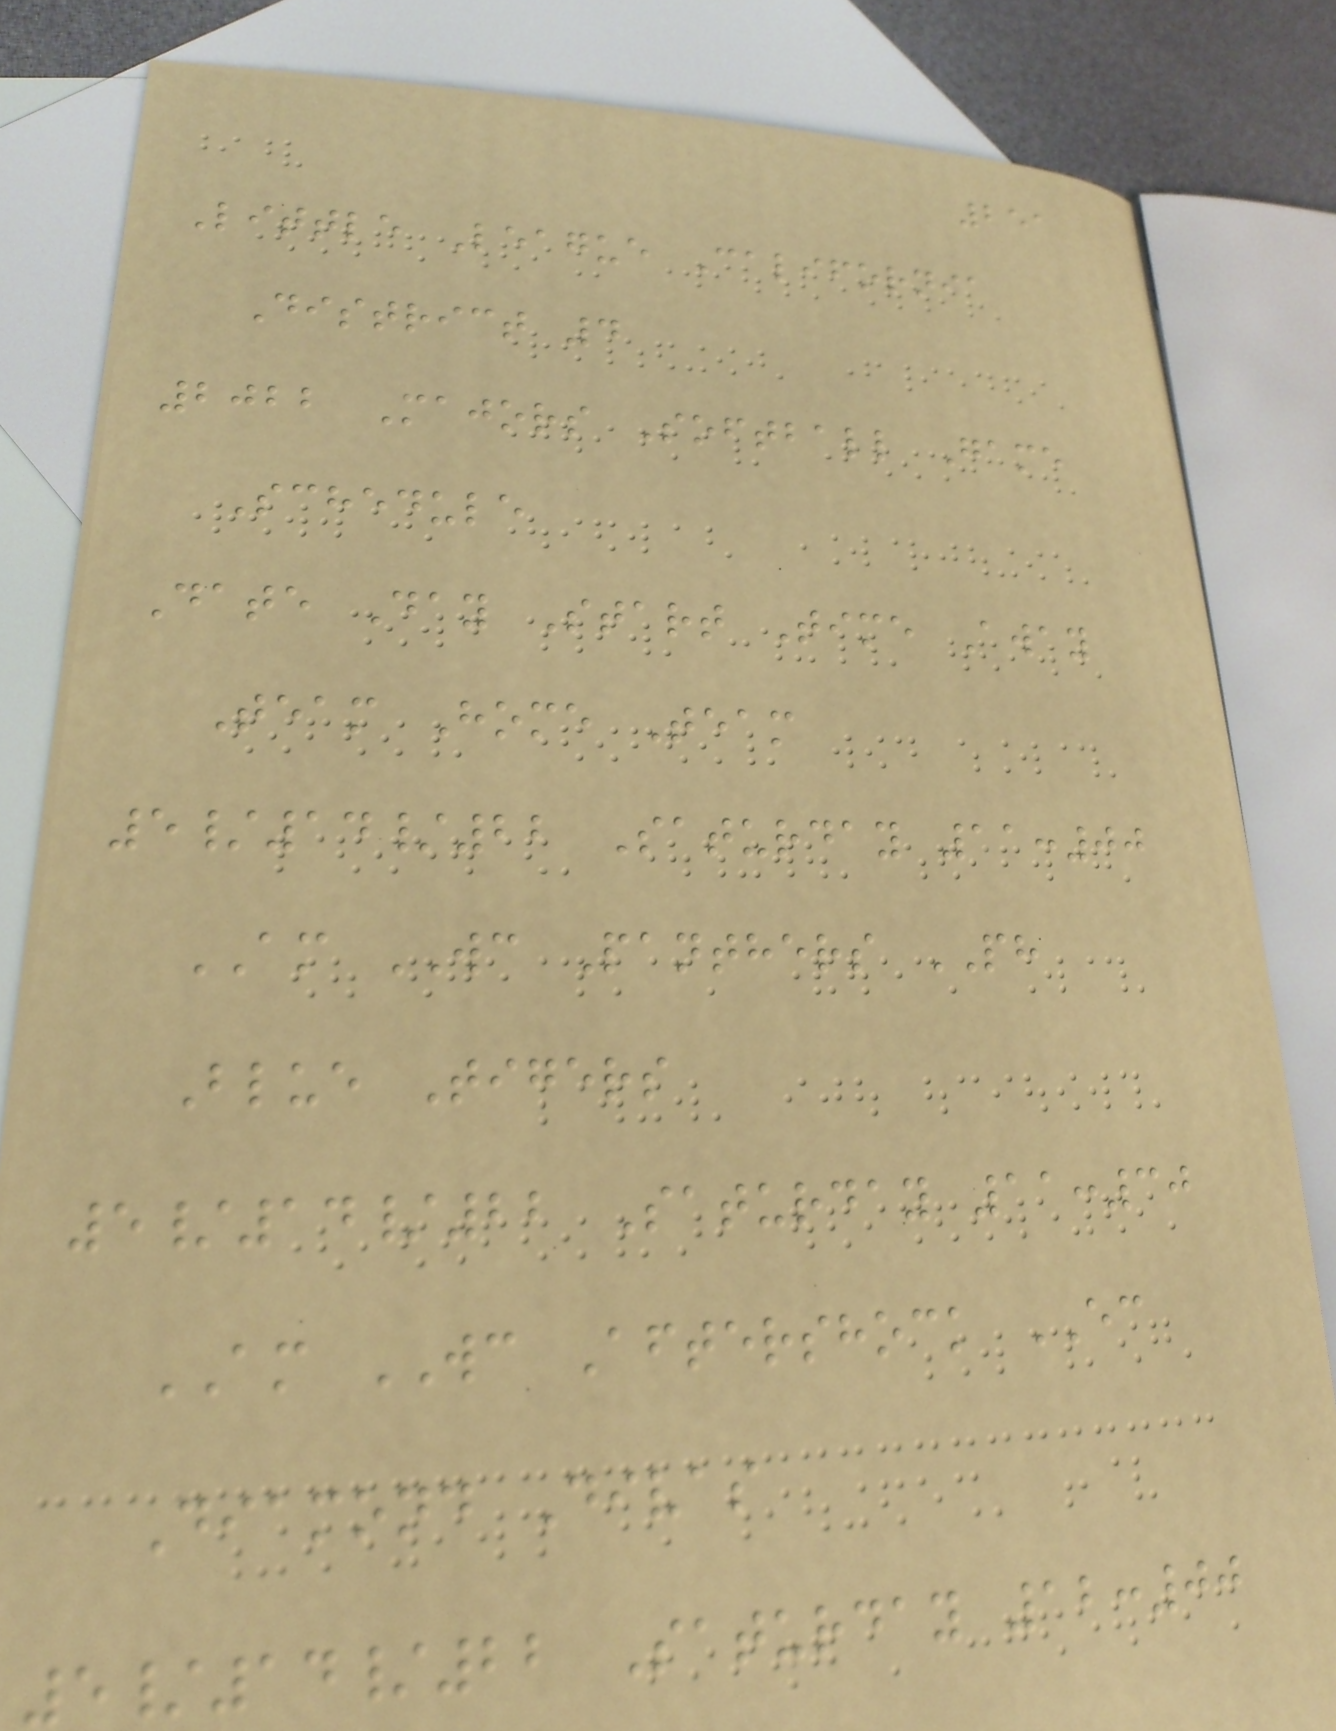251
Little League California
District 4
2022 Majors Softball Game
Schedule
Date Day Start Time Away
Team Home Team
5/14/22 Saturday 11:00
AM WC Panthers PH
Blue Tigers
5/14/22 Saturday 11:30
AM WC Aftershock EC
Diamond Divas
5/14/22 Saturday 12:00
